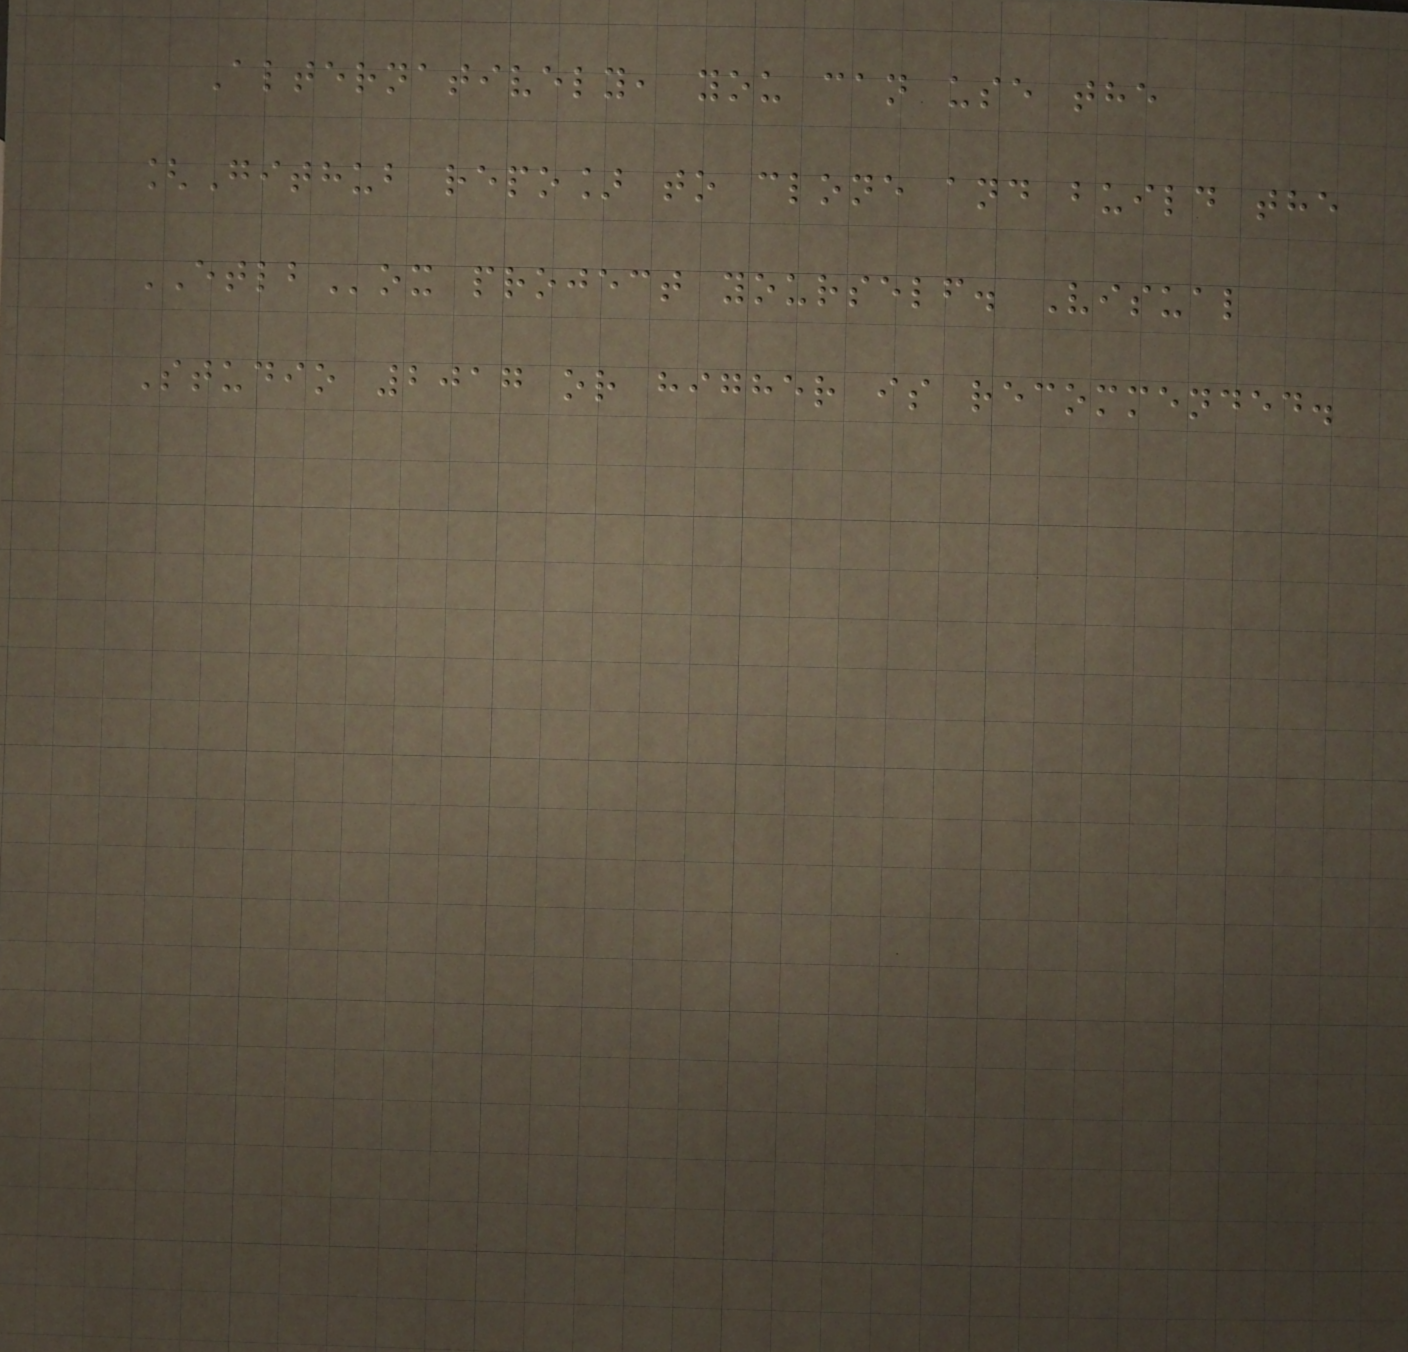Alternatively, you can use the
[Github repo] to clone and build the
ETLBox project yourself. Visual
Studio 2017 or higher is recommended.
